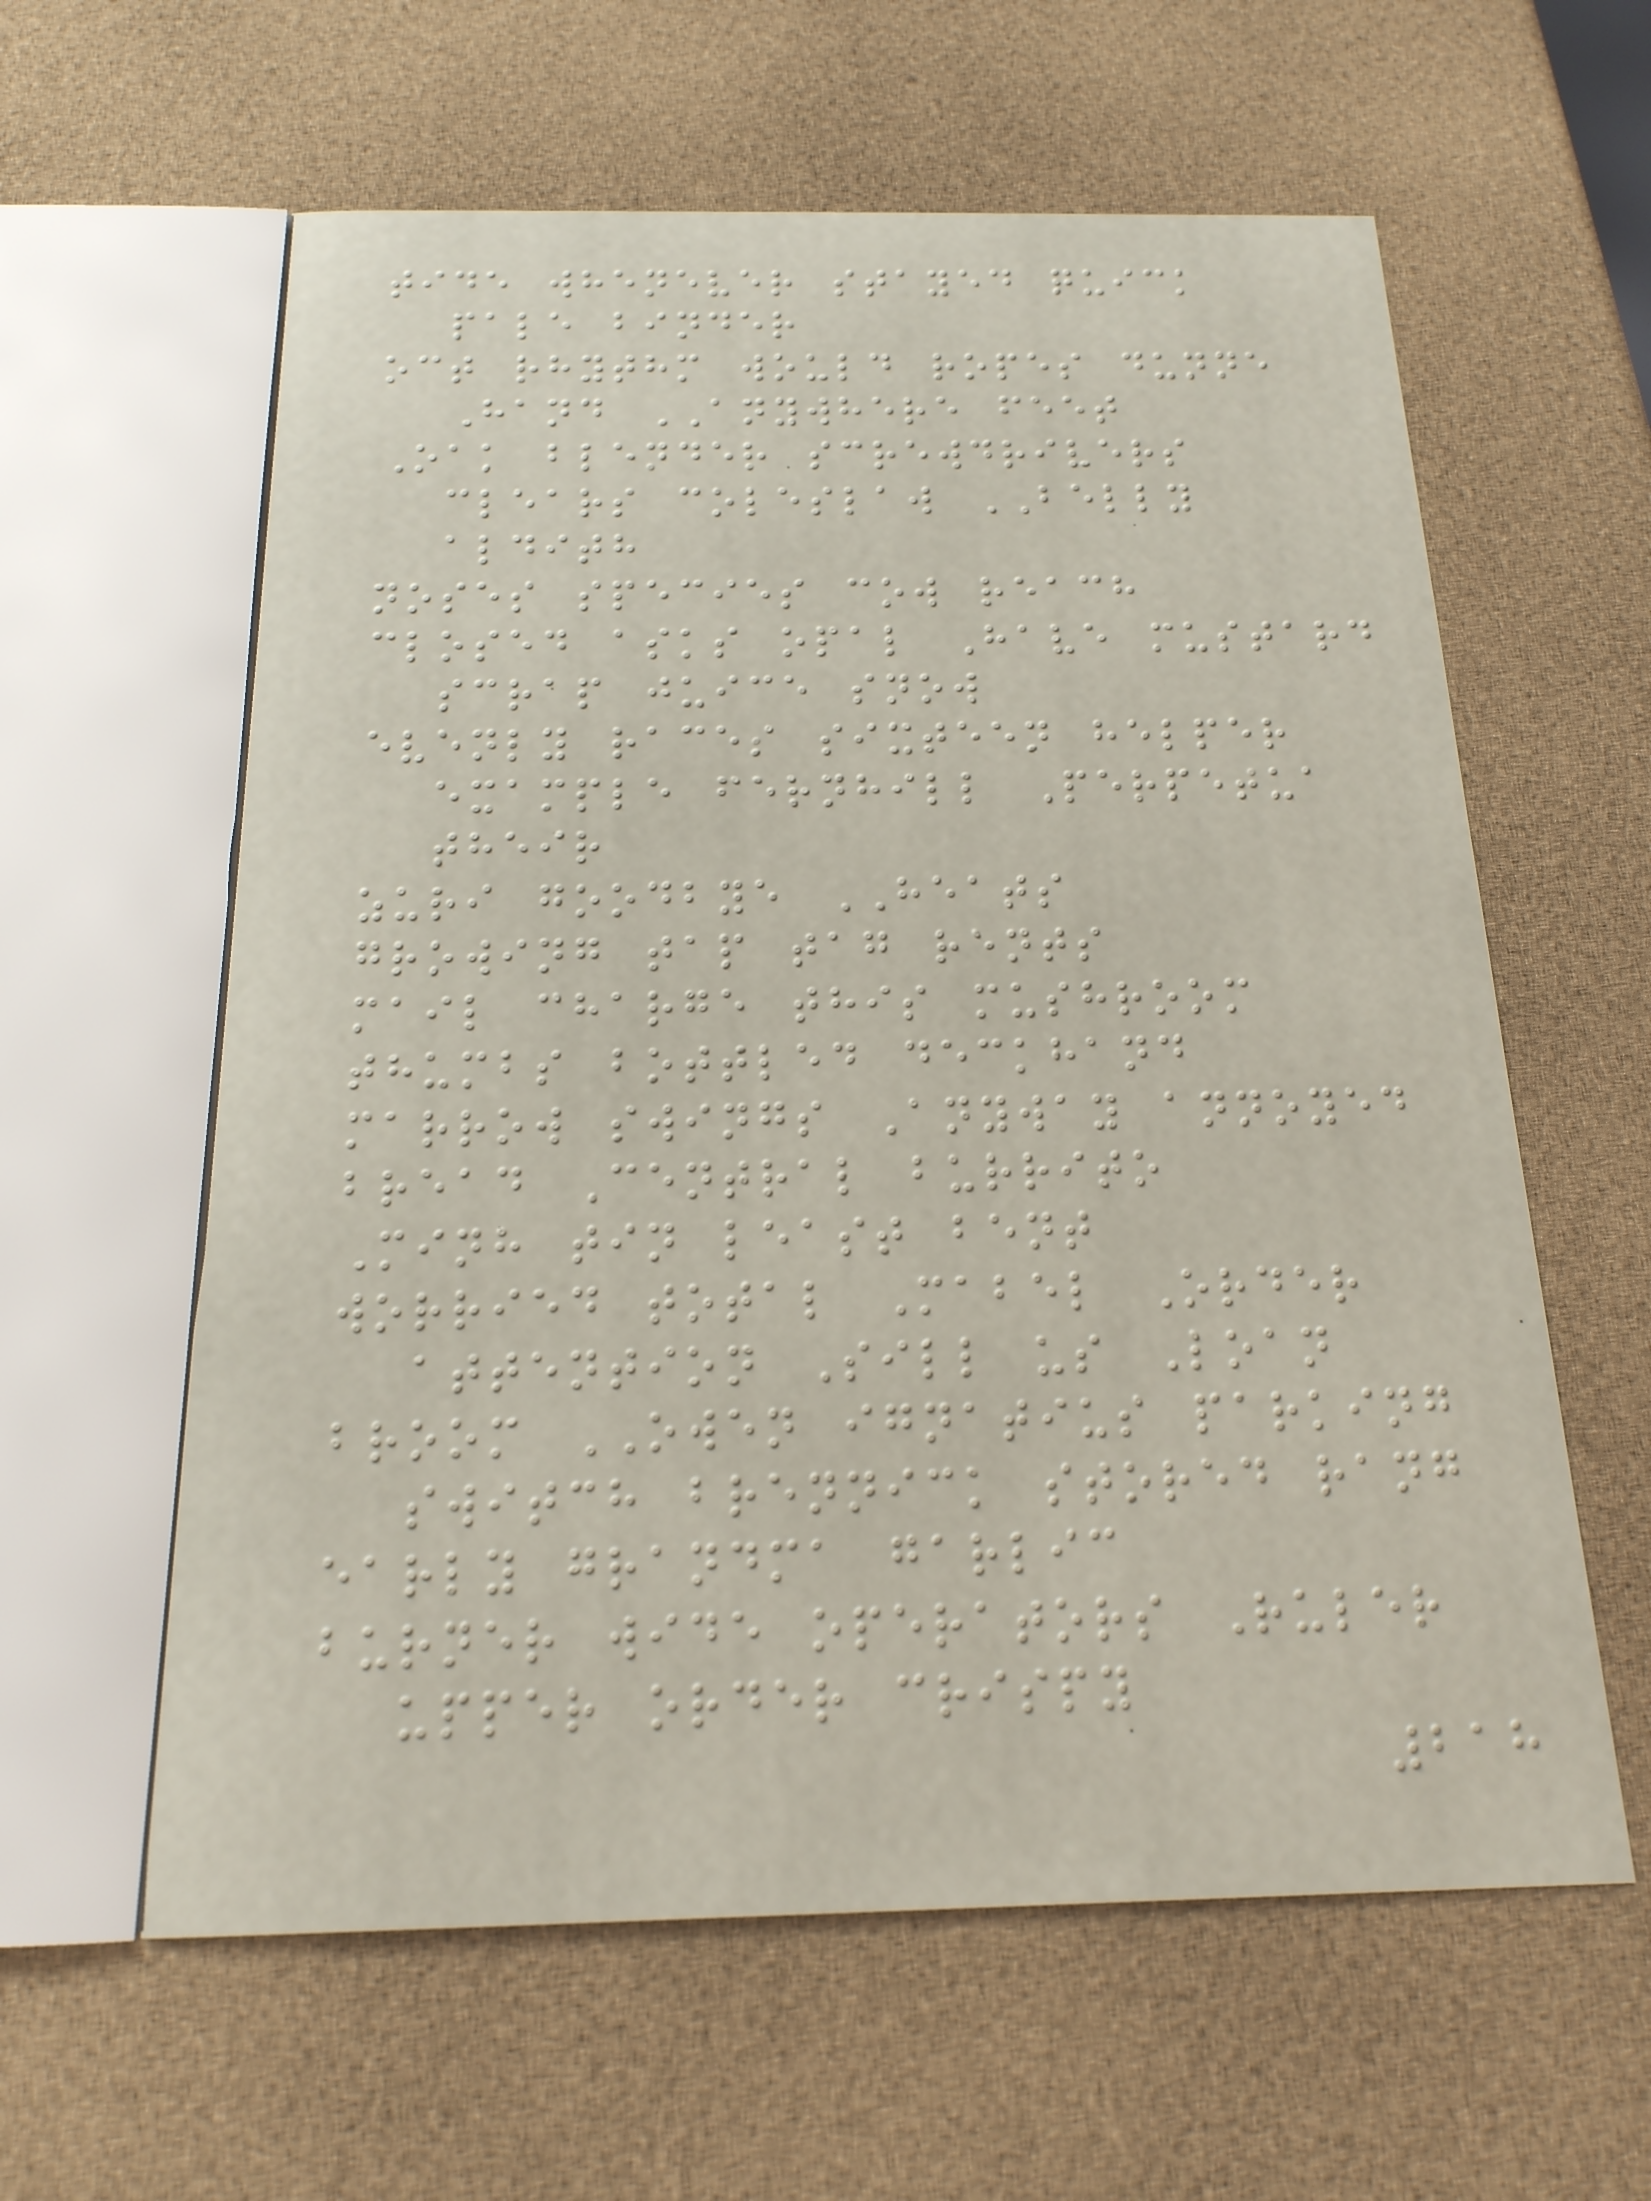tide whenever stayed quick
pale binder
oct rhythm would ropes dunne
Hand ANYWHERE feet
Oak blender screwdrivers
clears coleslaw BELLY
aldith
noses species cow reach
closed asks opal Have mustard
scrap juice snow
evenly races sixteen helper
example fernhill Perpetua
their
zuri goodbye HEATS
growing tap tag rents
mail charge this mushroom
thumbs bottled deckhand
marrow swings Anyway annoyed
bread Central burrito
Minh tin least bent
worried total Mabel Order
attention Sill us Loan
broom OWEN ignatius parking
switch brennick stored rang
early grandma garlic
burner wide operators Ruler
upper order crispy
218
